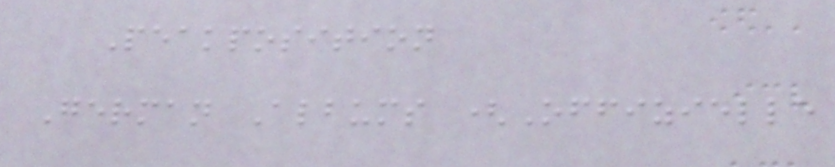Peakposition
German Albums (Offizielle
